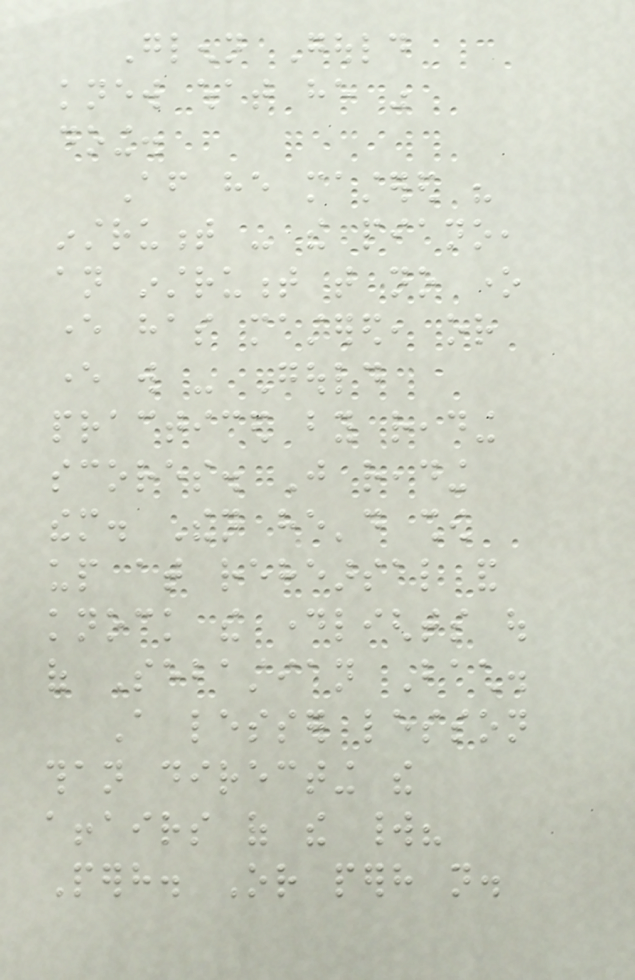Glenn Gould
knew what he was
doing.
After he mastered his
instrument - the piano,
an instrument that no one
ever has mastered, or
ever will - Gould
practiced by reading
scores. Just reading
them. Then he'd show
up at rehearsal and
knock the daylights out
of Sebastian Bach.
A lesser lesson
than directing the
affairs of the world?
Perhaps. Or perhaps not.
